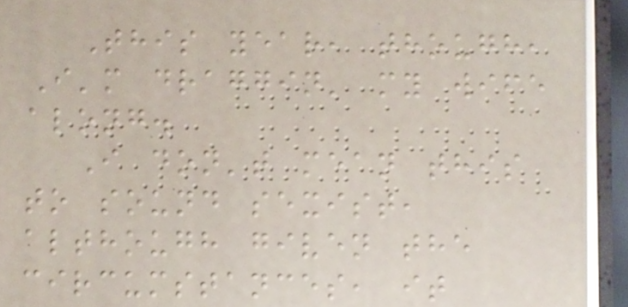This year, though,
I'm draggin' my wife
along.
I don't mean this
to sound sexist,
although given the
circumstances, it
